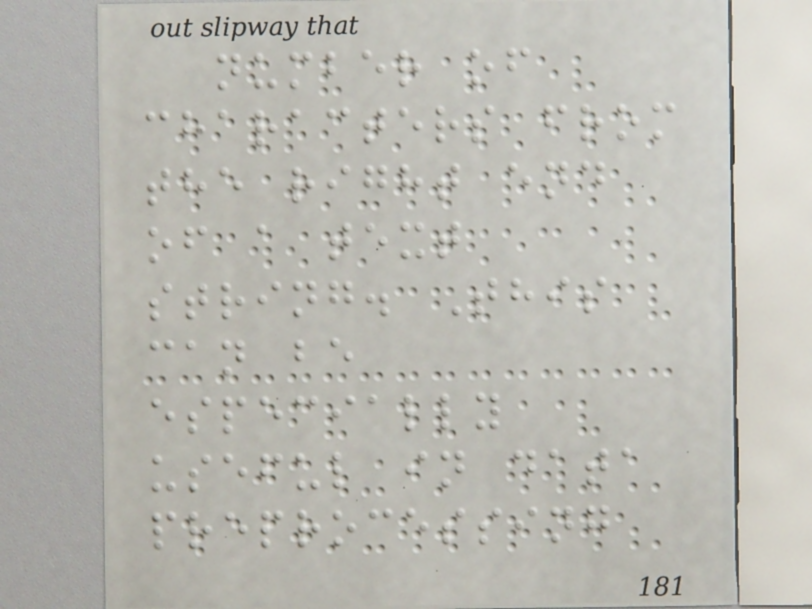number of
characters from
the right end
of a text
string. This
can be
especially
useful in data
preprocessing
